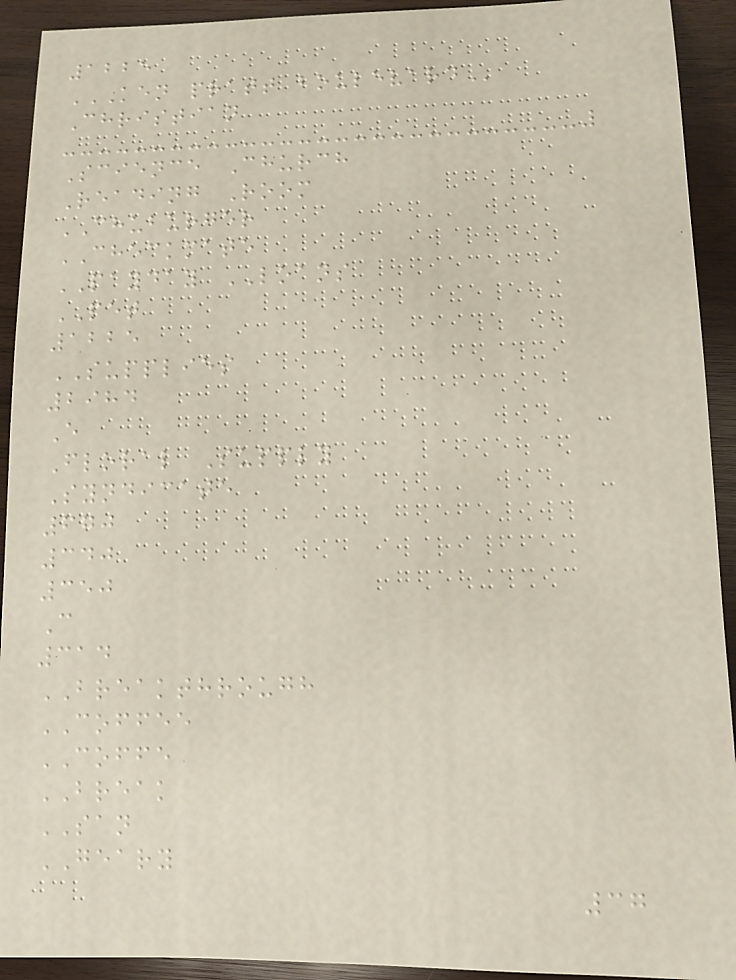1225
KEN PRATT BOULEVARD
Christian
Science Church
Reading Room
CHUBURGER
CHECKMATE
PAYDAY LOANS
PET
1225
SUPPLIES
2984
E
Floral Supply
Syndicate
670
340
350
C
314
BREAKTHROUGH
COFFEE
COFFE
BREAK
SAN
GEARY
37
